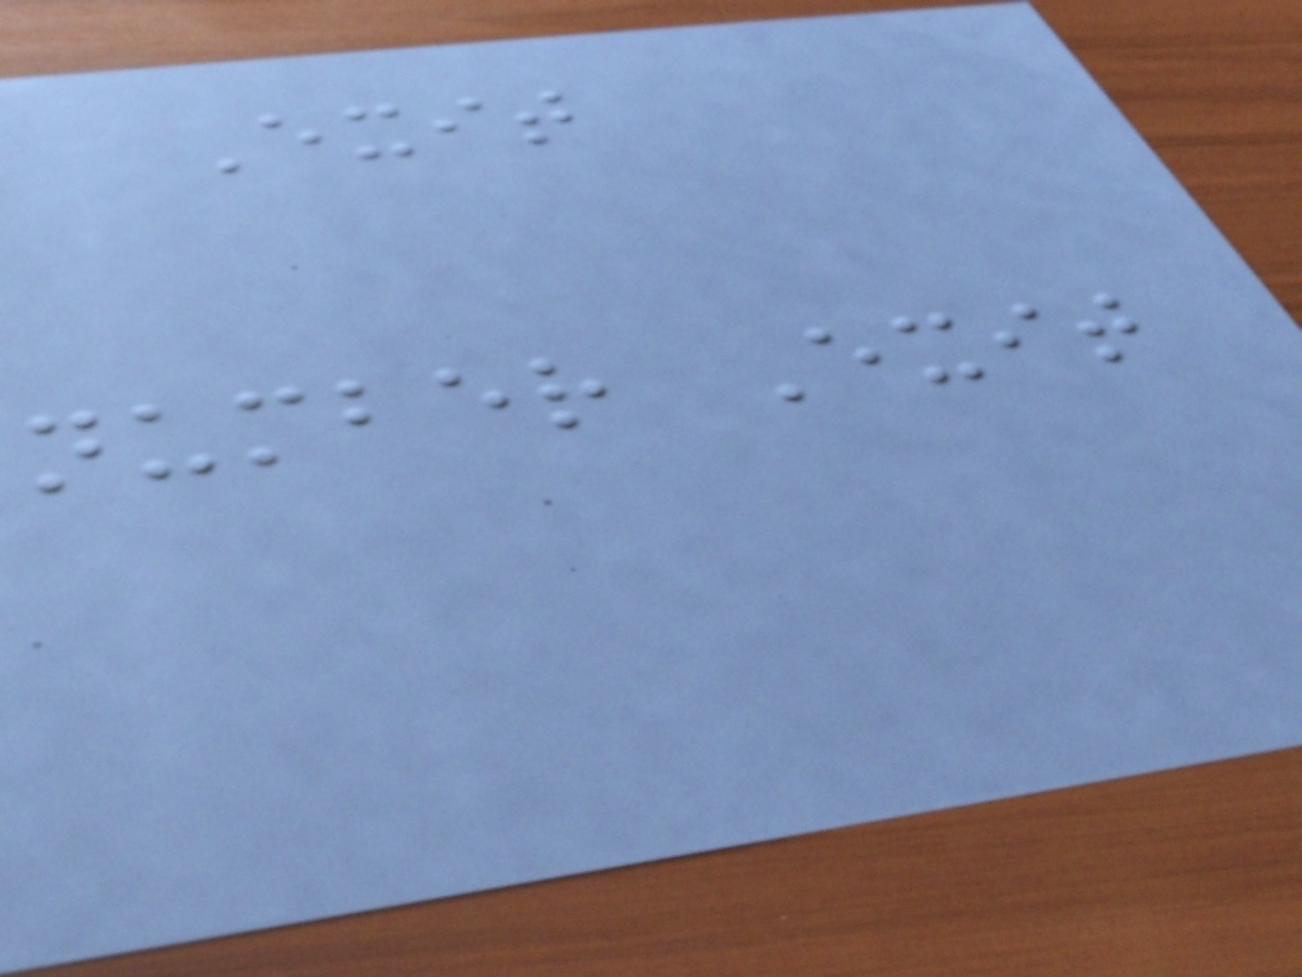Exit
number Exit
